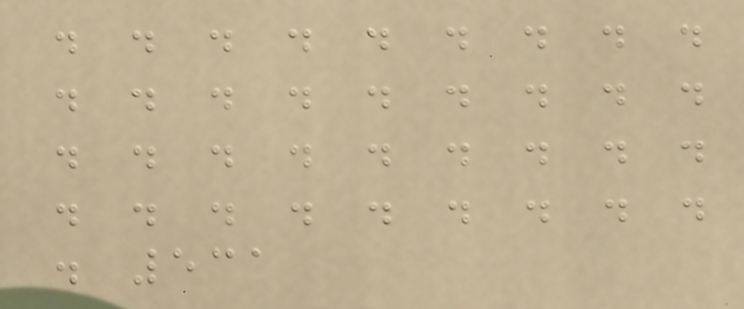. . . . . . . . .
. . . . . . . . .
. . . . . . . . .
. . . . . . . . .
. 531
